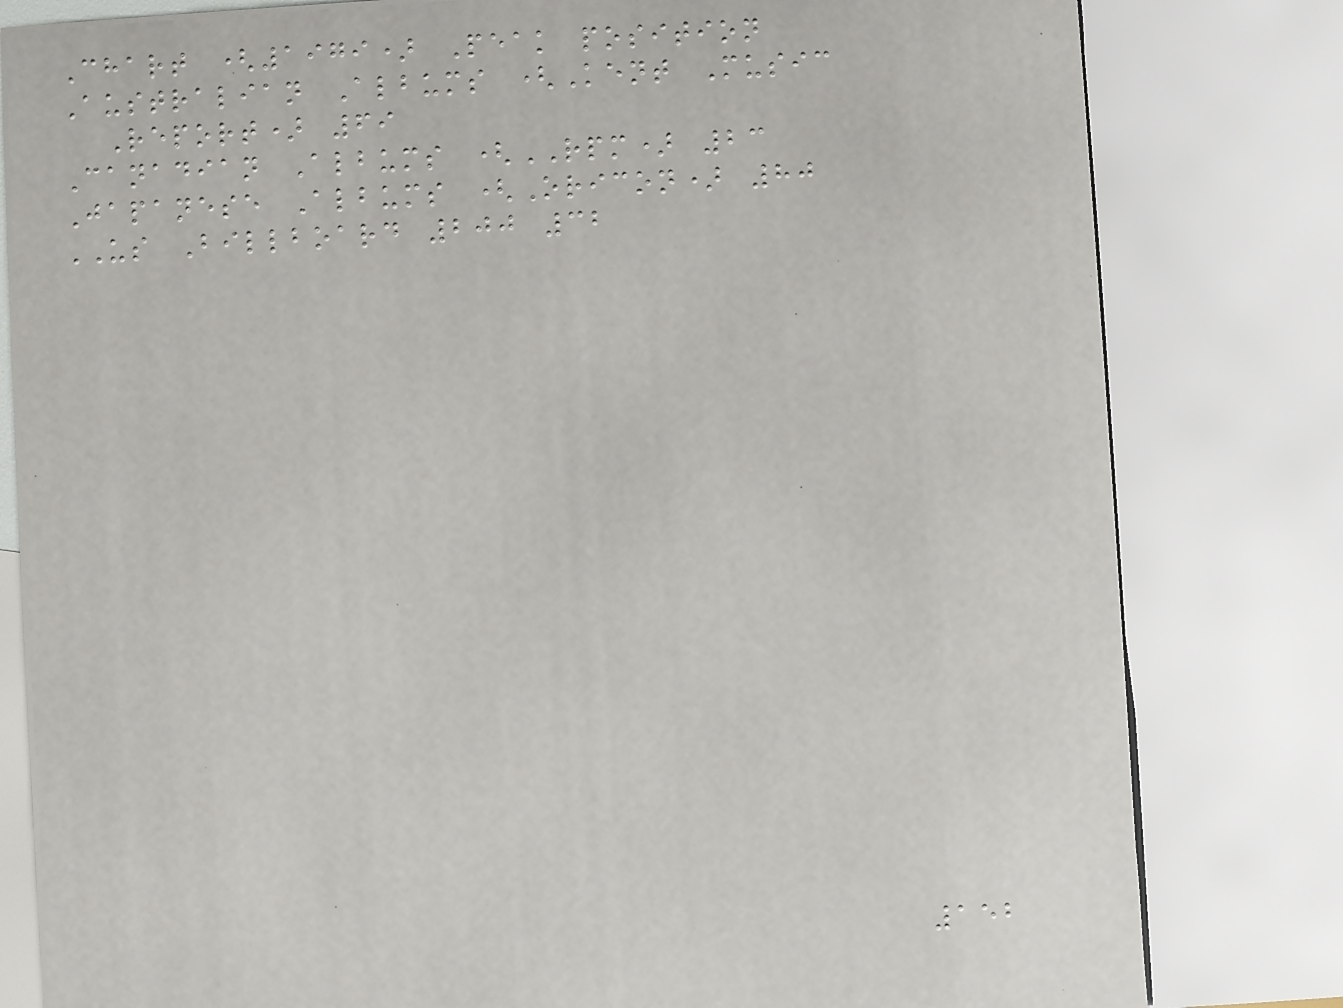Chart (1979) Peak position
Australian Albums (Kent Music
Report) 69
Canadian Albums (RPM) 23
Japanese Albums (Oricon) 80
US Billboard 200 32
152
